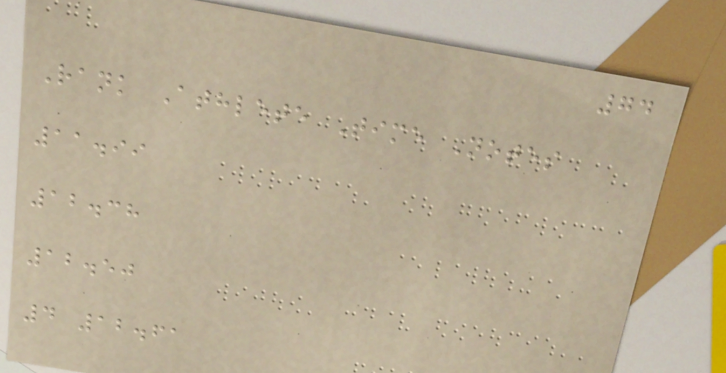74
Rank Athlete Time Notes
11.99
12.38
12.50
4 12.61
